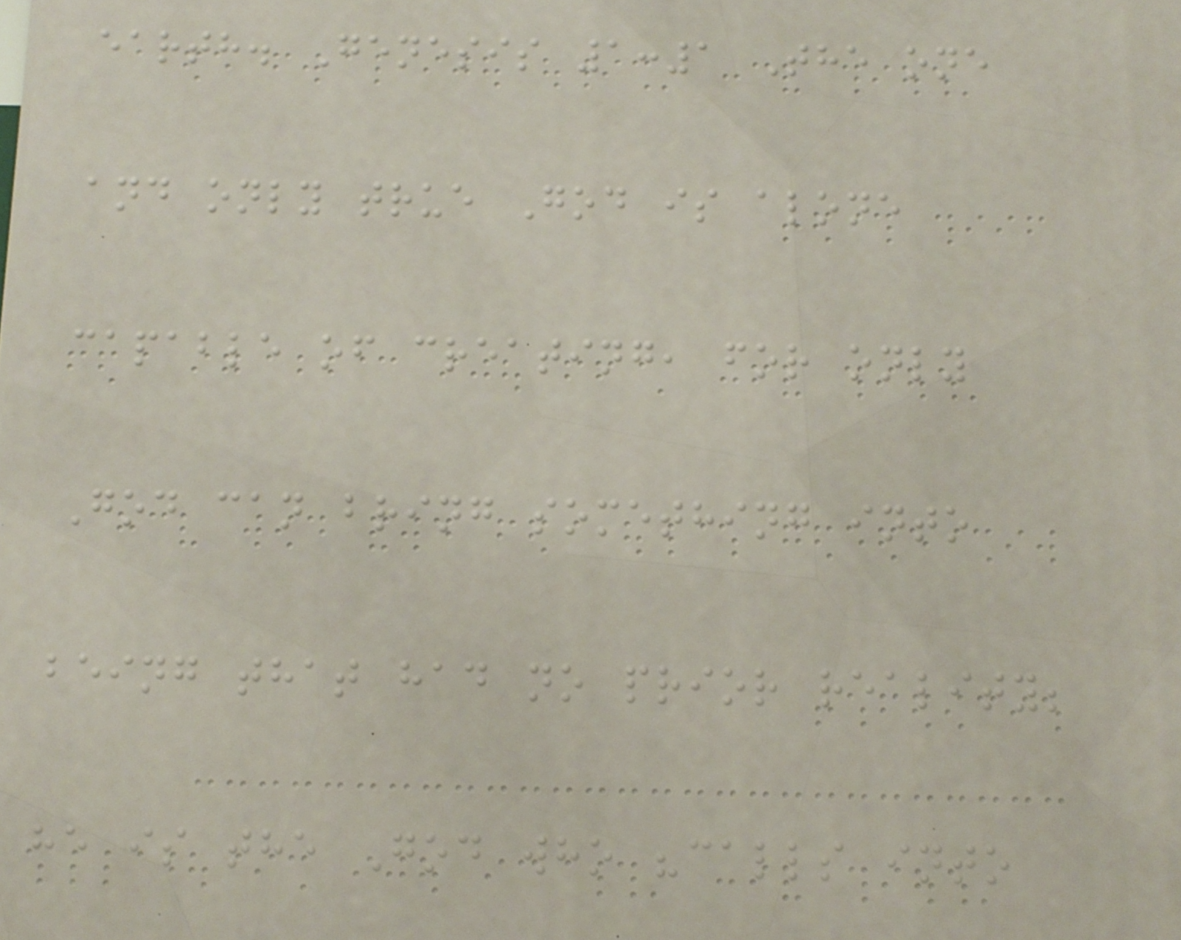earth. Genesis 1:1 The one
and only true God is alone
capable of creating, for only
God can bring something into
being that had no prior reality;
he is the God who "calls into
